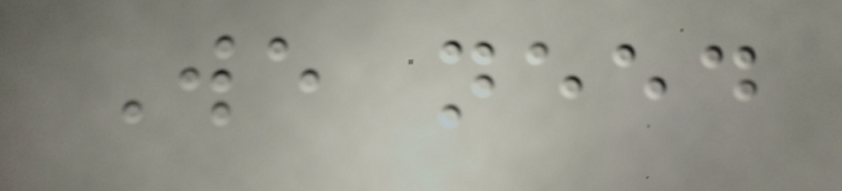We need
